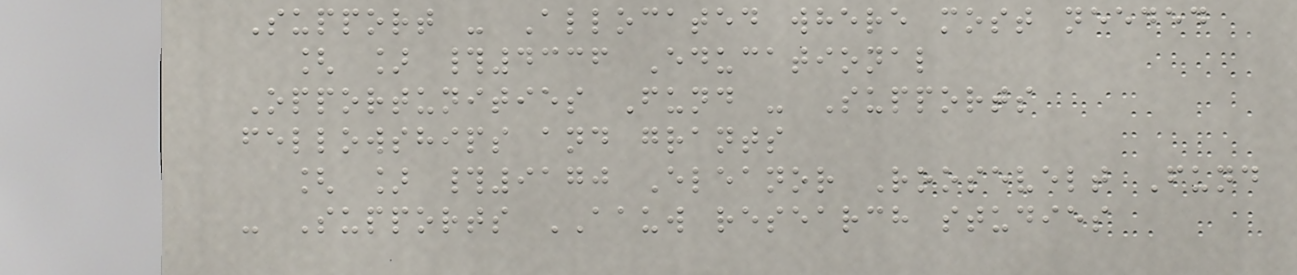Support - Allocated where most needed
[ ] #4336 Educational
Opportunities Fund - Supports
fellowships and grants
[ ] #9170 Eleanor Roosevelt Fund
- Supports AAUW research studies
